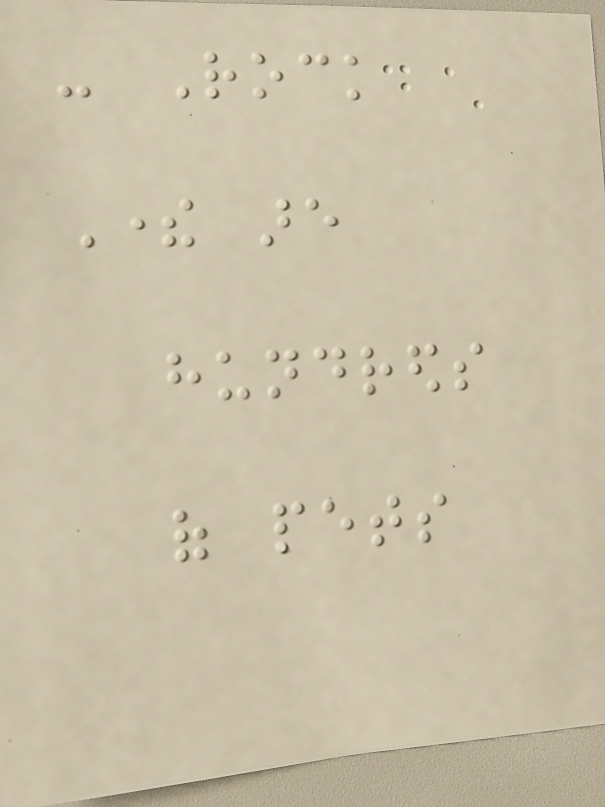- Rock
There are
hundreds
of pets
